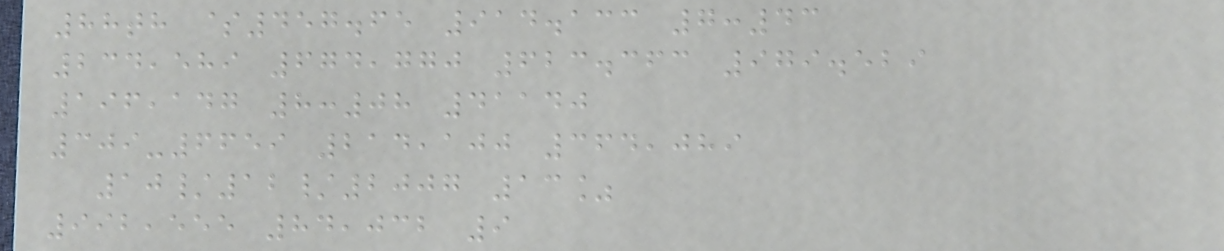88th $457.65 914.133 7:43
234,589 674,770 623.363 979.529
196,147 8:08 41140
309-6659 214,100 364,089
10/12/2007 13%
992,555 84,032 9
